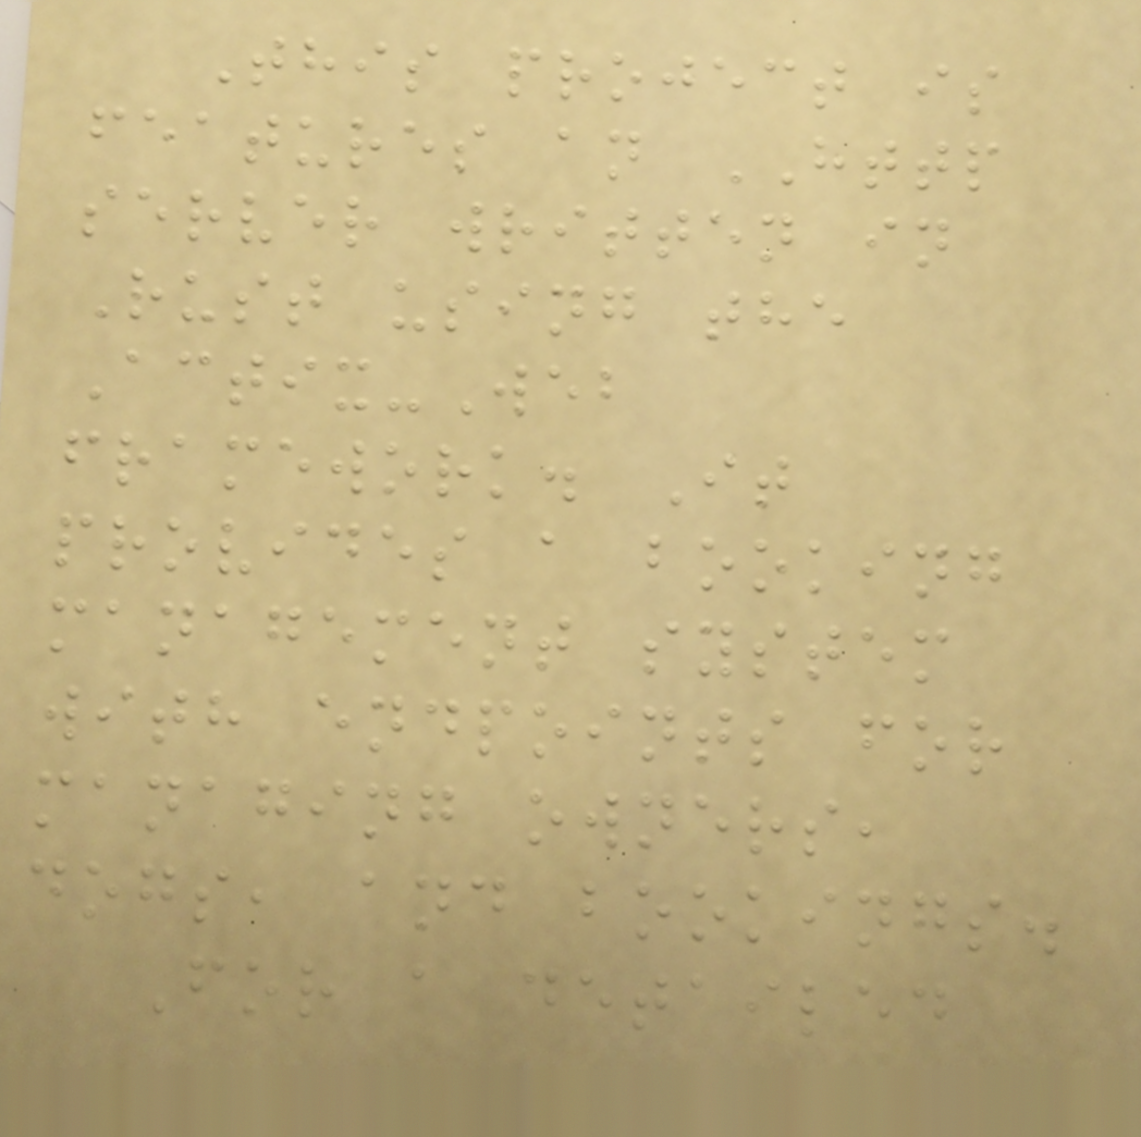This project is
features an HTTP
server written in
Rust using the
Actix-Web
framework. It
provides a booking
management system
with endpoints for
managing owners,
dogs, and bookings.
For a detailed
